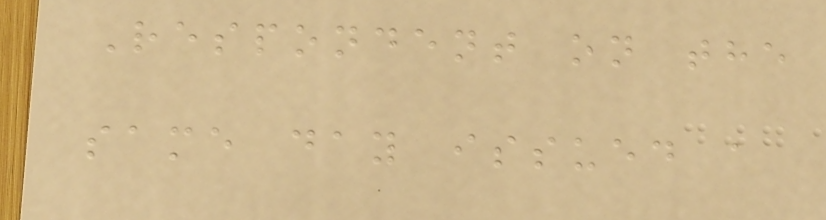Respondent on the
same day issued a
